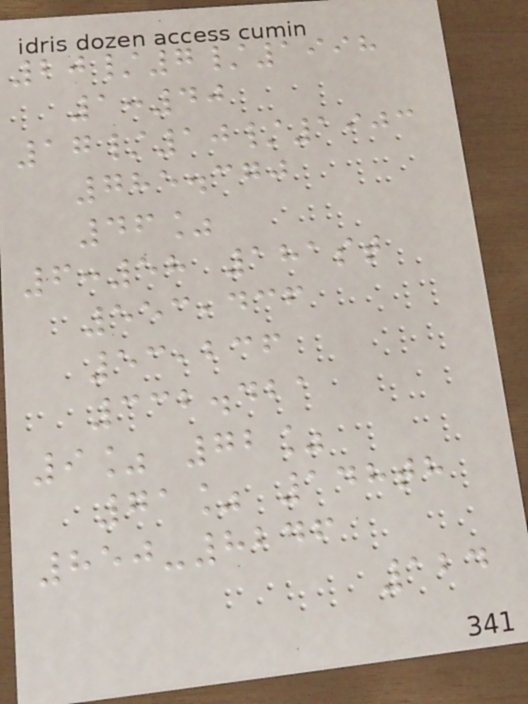20/7/1998
1:40
17/10/1903
785.370
46%
6:58 181st
553,436
53,236
332.421
9% 72%
71% 148th
850-8246
124
